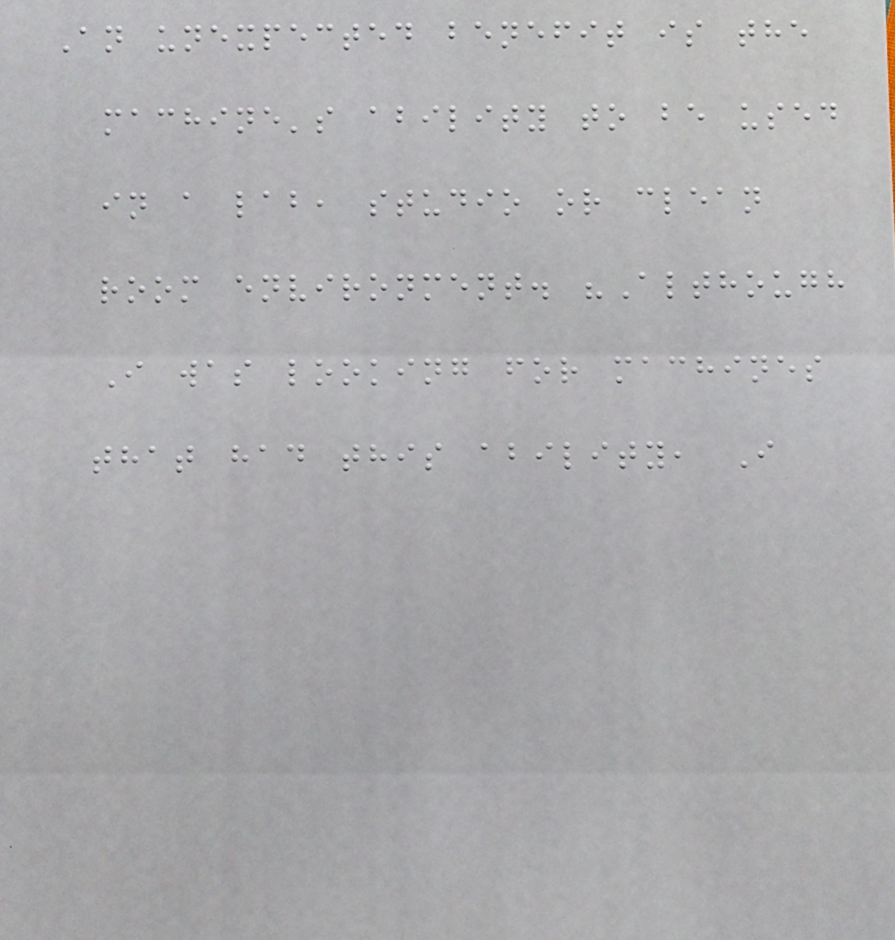An unexpected benefit is the
machine's ability to be used
in a lab, studio or clean
room environment. "Although
I was looking for machines
that had this ability, I
